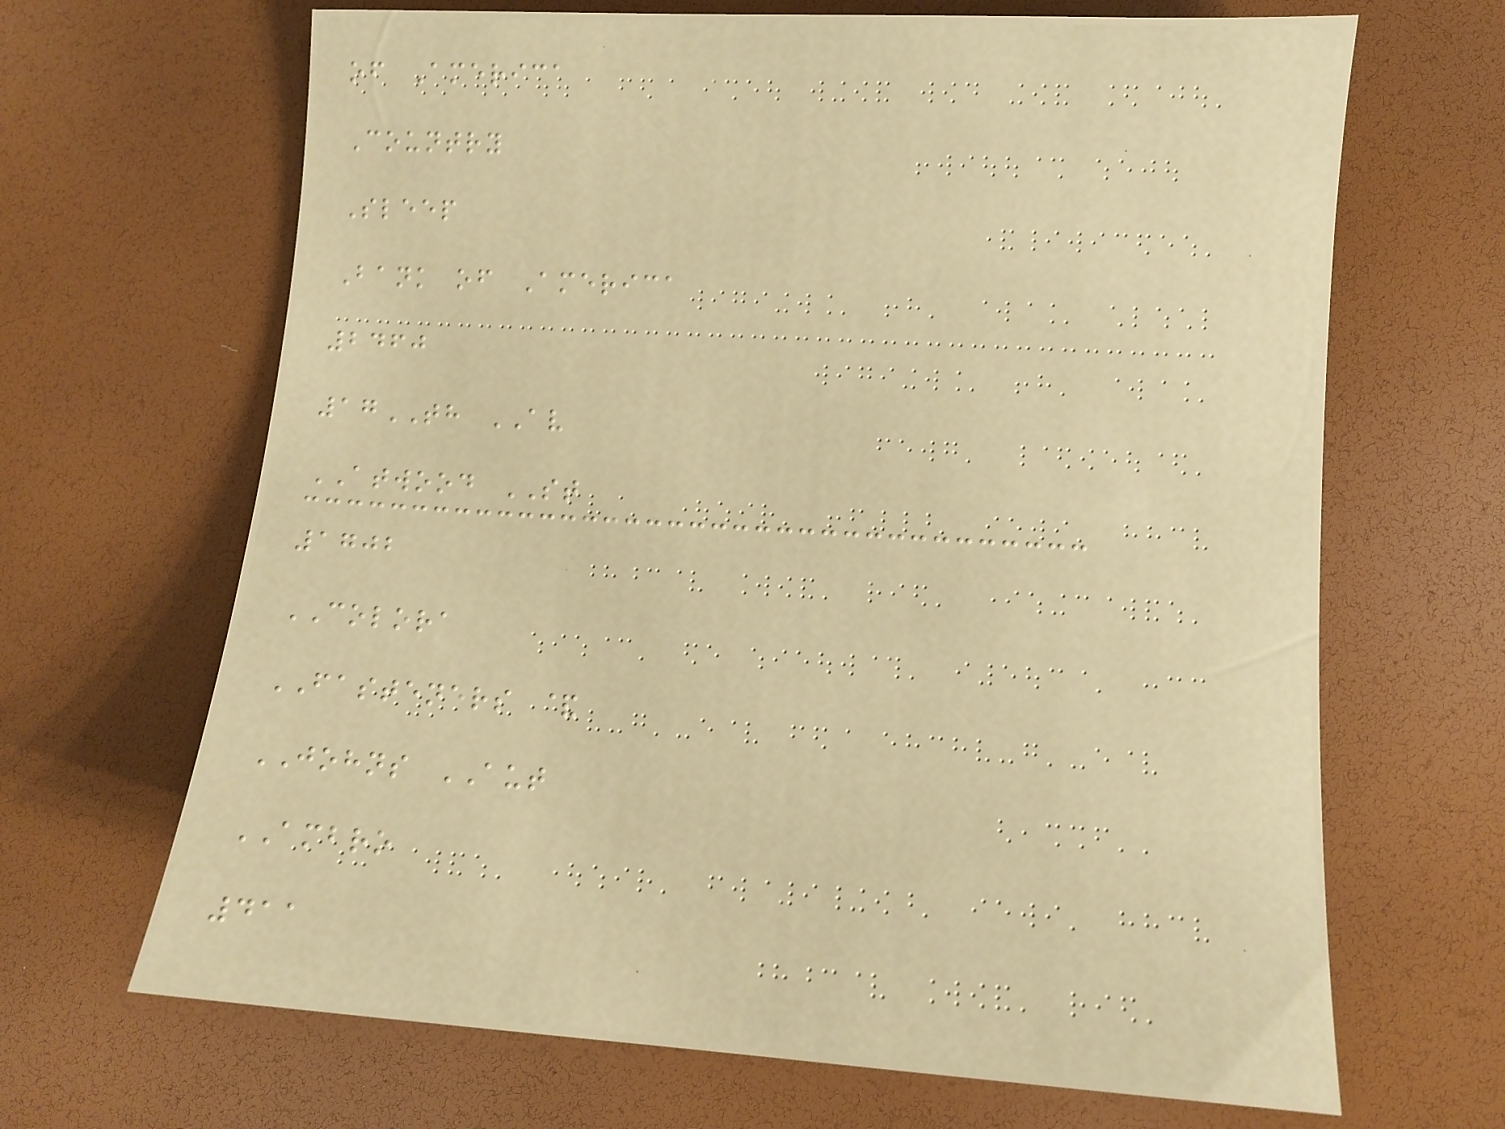of America
Country
Sleep
Bank of America
2460
17TH AV
ATWOOD ST
1702
COLORA
FASTENERS &
JOHNS AUT
AMBRO
411
